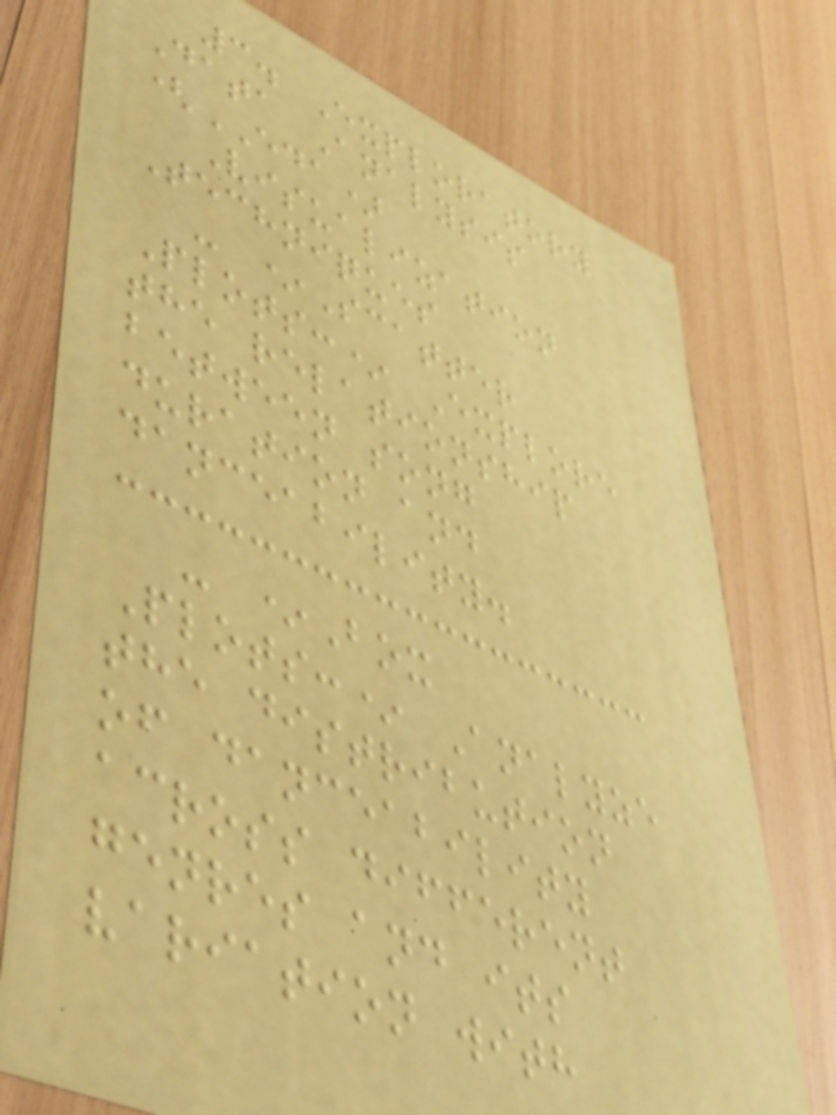3. Exploratory
Data Analysis
(EDA)
Visualization
Techniques
- *Scatter
Plots:* Explore
the relationship
between song
duration and
danceability.
- *Box
Plots:* Analyze
the distribution
of danceability
across different
genres and its
variation with
